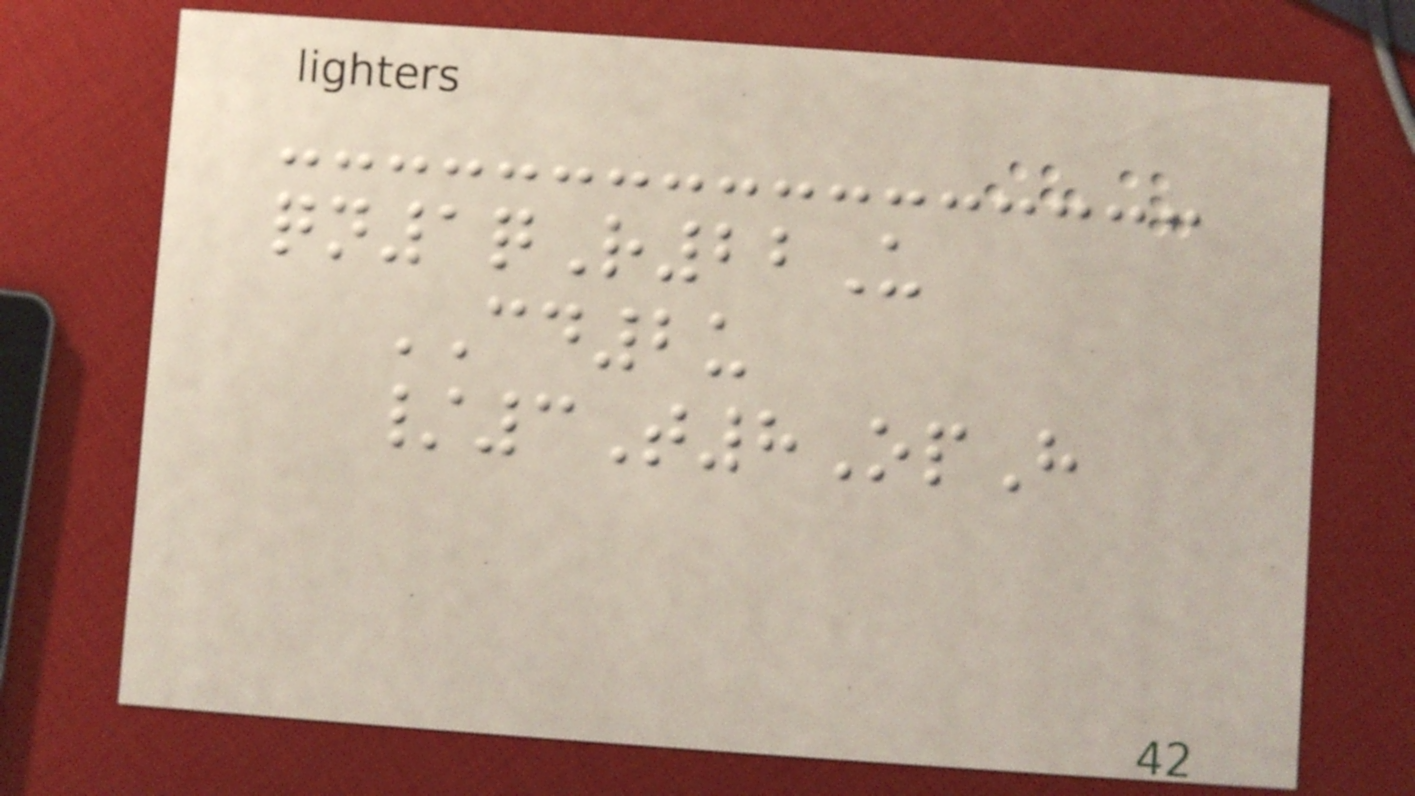qn1qR22U
CD2u
/3T8OpH
